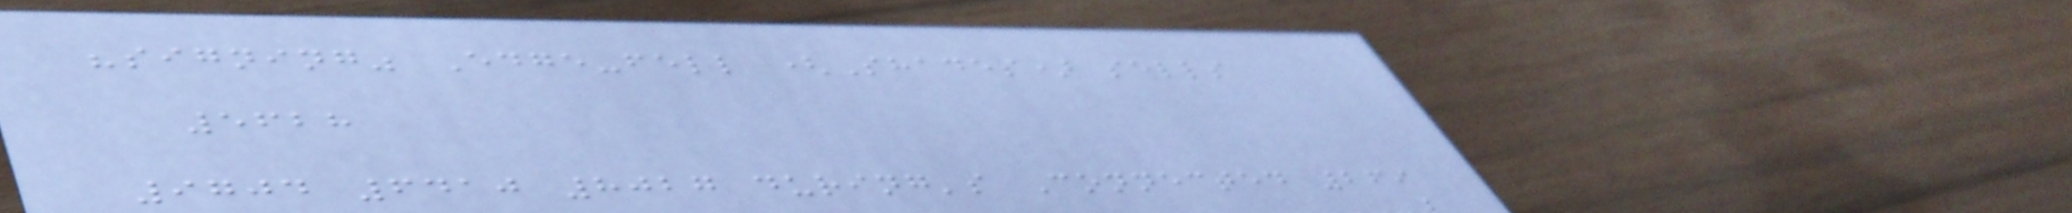"signing" Edge-fell (Shades) sells
5628
9704 6410 8027 during's Connected 269
